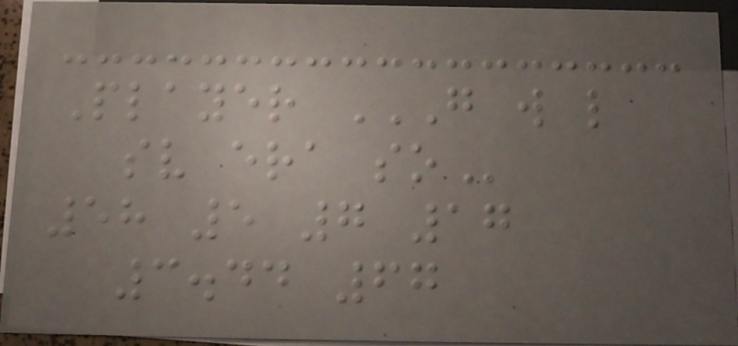Player G W L
SV ERA SO
58 5 7 17
3.44 67
